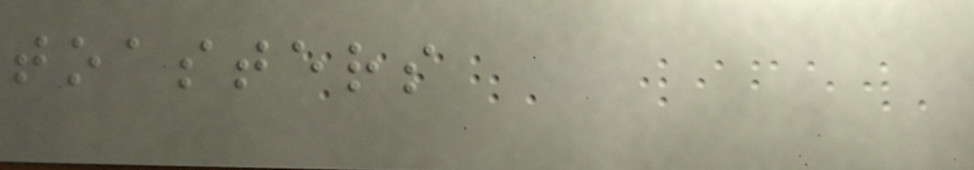toasters
